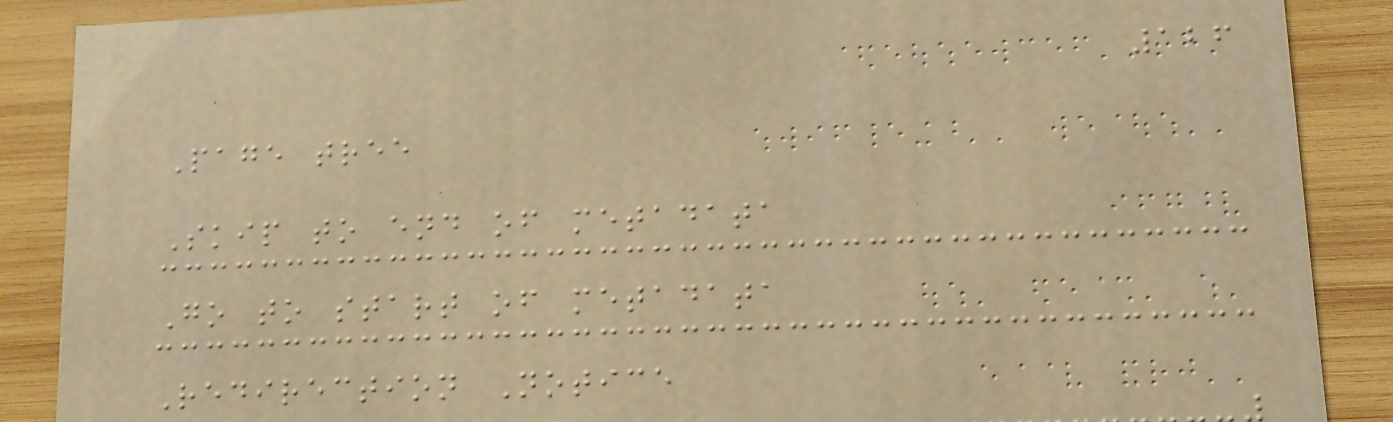126
Page tree
Skip to end of metadata
Go to start of metadata
Redirection Notice
